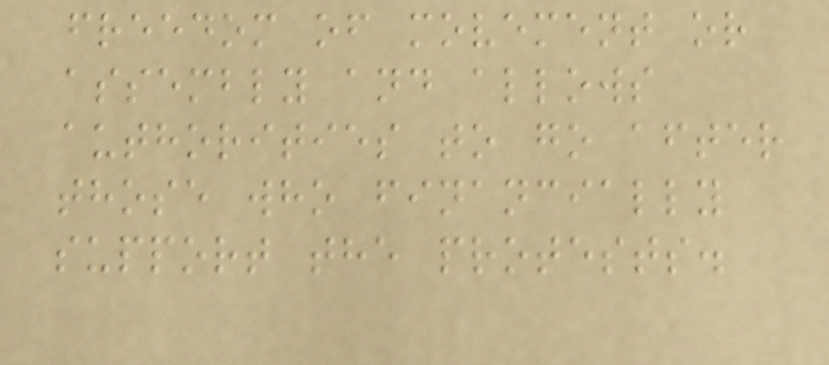freedom of movement or
assembly and allows
authorities to go after
those who financially
support the protests.
